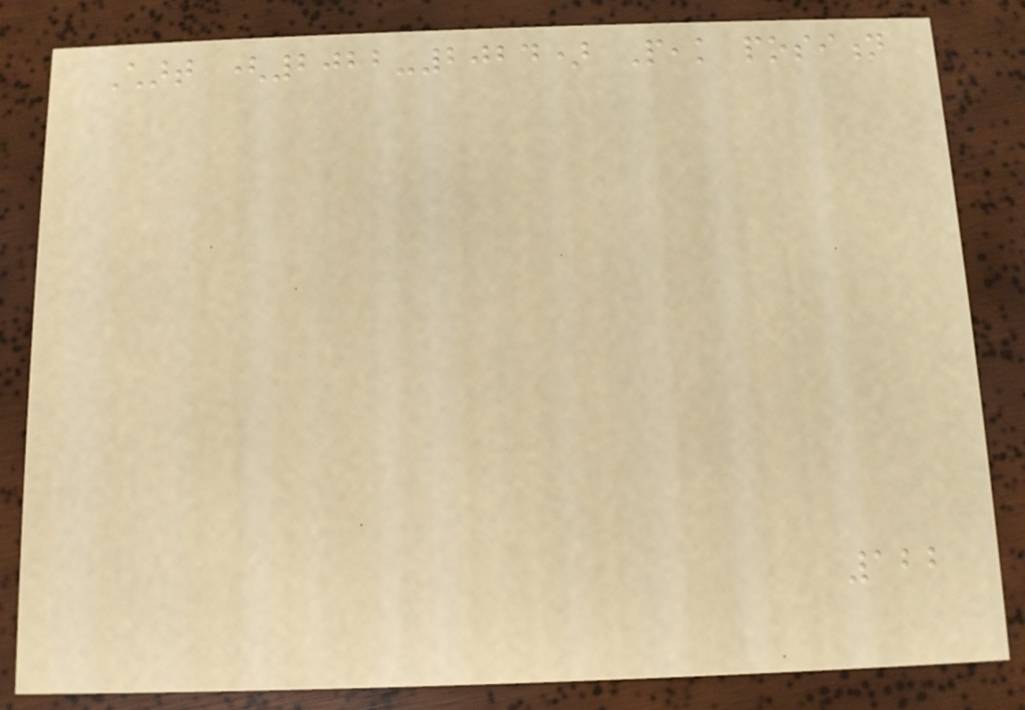Chart (2022-2024) Peak position
122
